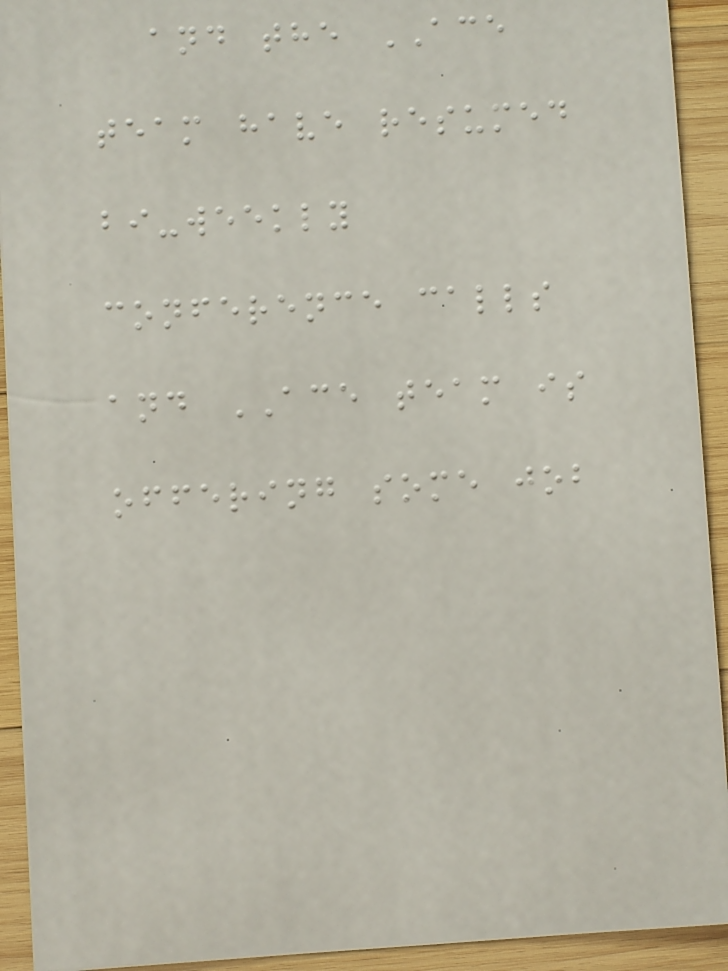and the ACE
team have resumed
bi-weekly
conference calls
and ACE team is
offering some job
